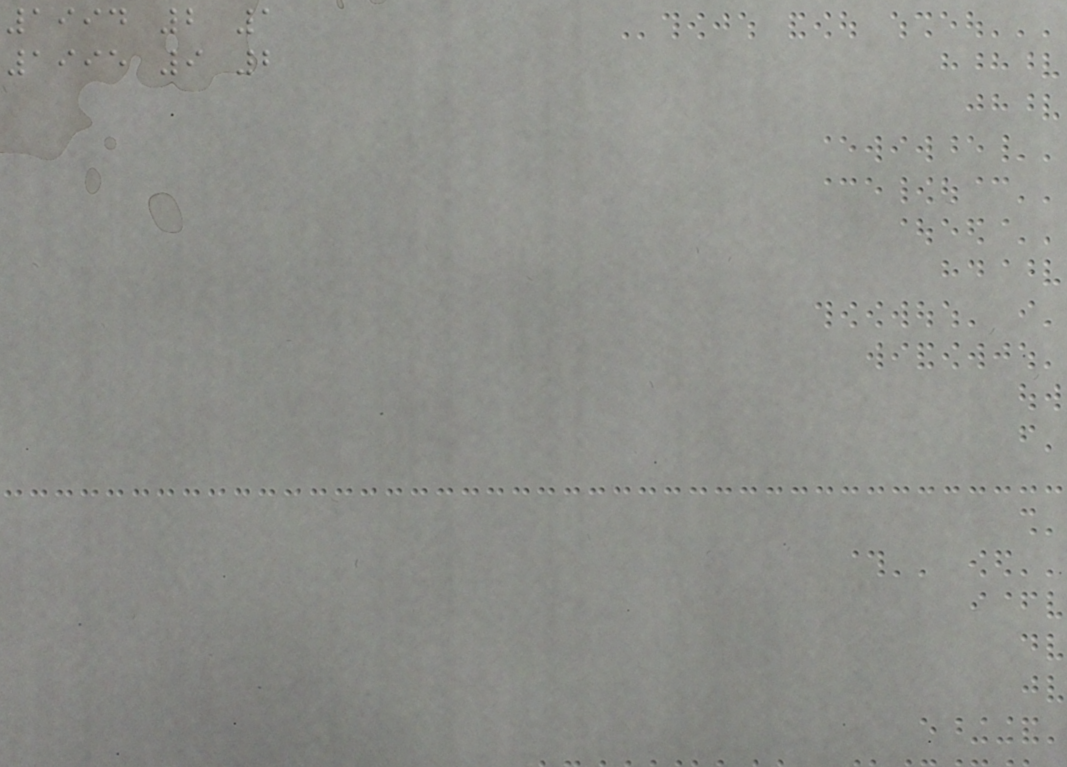1994 2 1
1995 9 2
